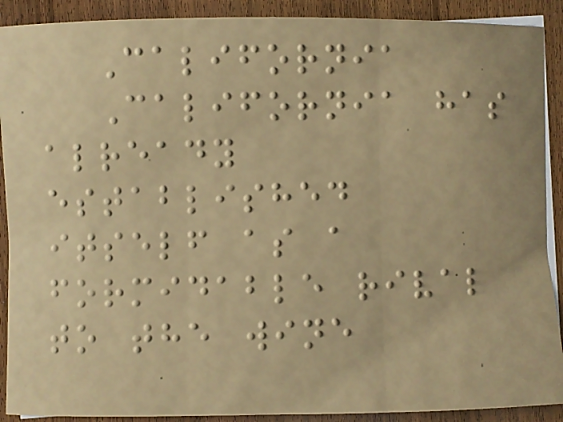California
California has
already
established
itself as a
formidable rival
to the wine
